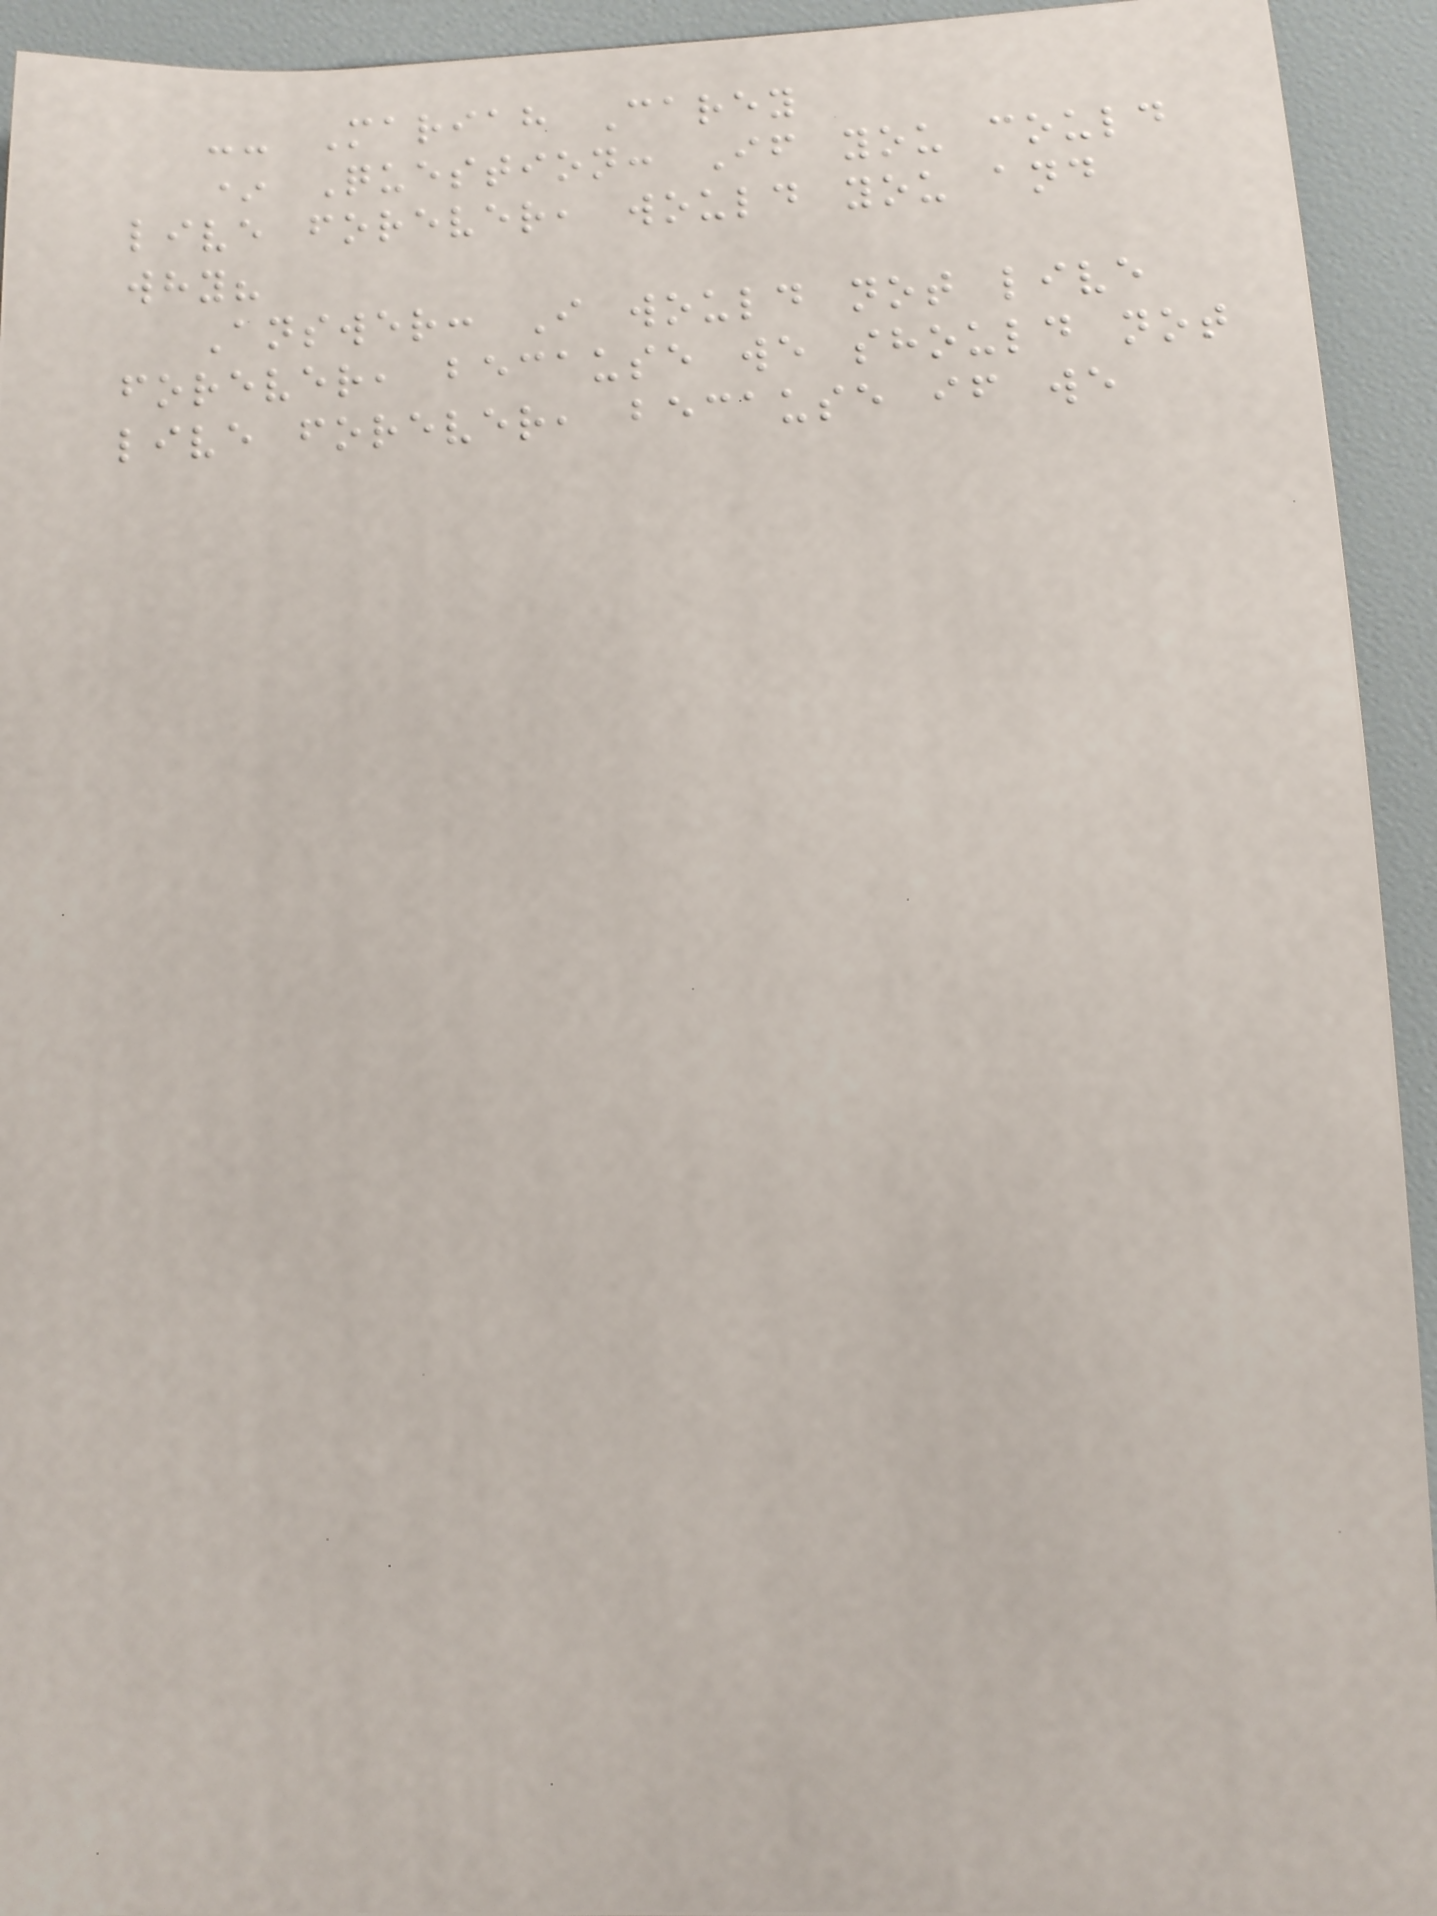-- Mariah Carey
* Question: If you could
live forever, would you and
why?
Answer: I would not live
forever, because we should not
live forever, because if we
